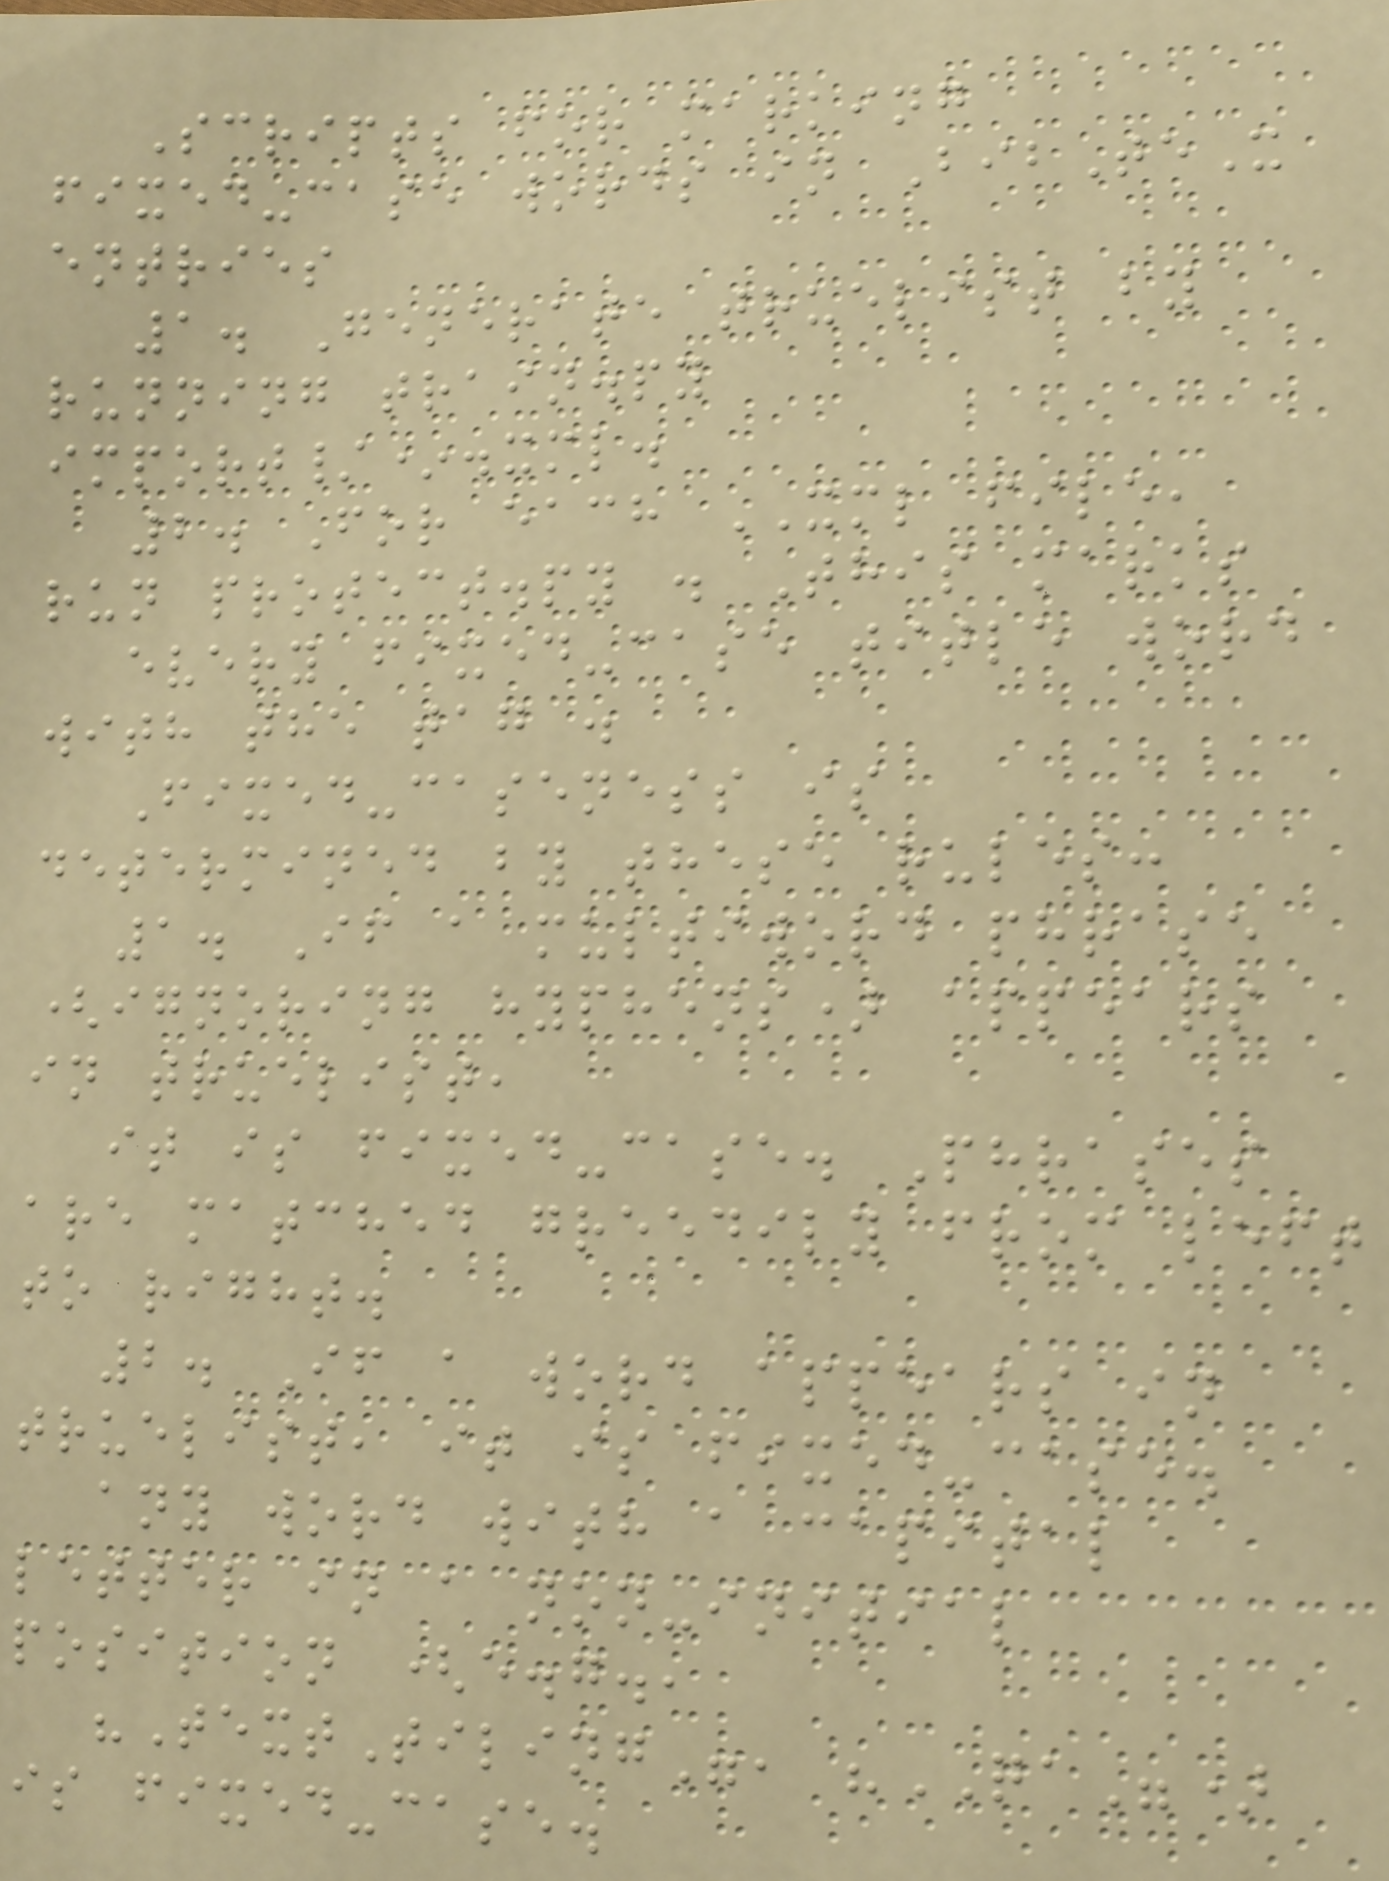Scripts for marking
fixed-case words in BibTeX
entries
1. Generate truelist by
running train.py
import/*.xml.
2. For each XML file,
run protect.py . This marks
every fixed-case title word
with the tag .
Fixed-caseness is
determined by these rules:
1. If a multiword phrase
(ignoring hyphens) appears
in truelist,
it is fixed-case. Phrases
are matched greedily from left
to right.
2. If a word appears in
truelist, it is fixed-case.
any word with a capital
letter in a non-initial
position (e.g.,
"TextTiling", "QA")
is fixed-case.
